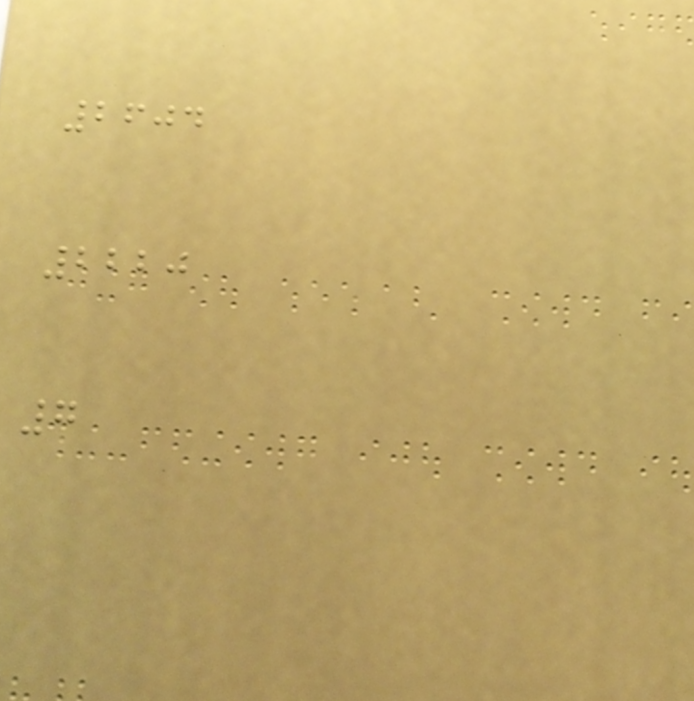2604
2220
7
